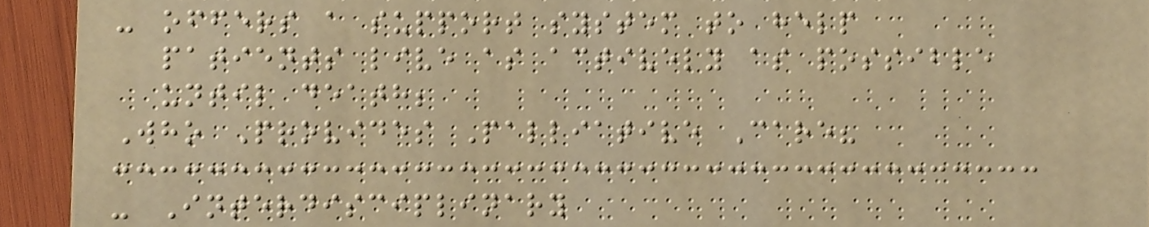- offers a support system to help
patients live as actively as possible
until death;
Who Provides Palliative Care?
- Interdisciplinary
